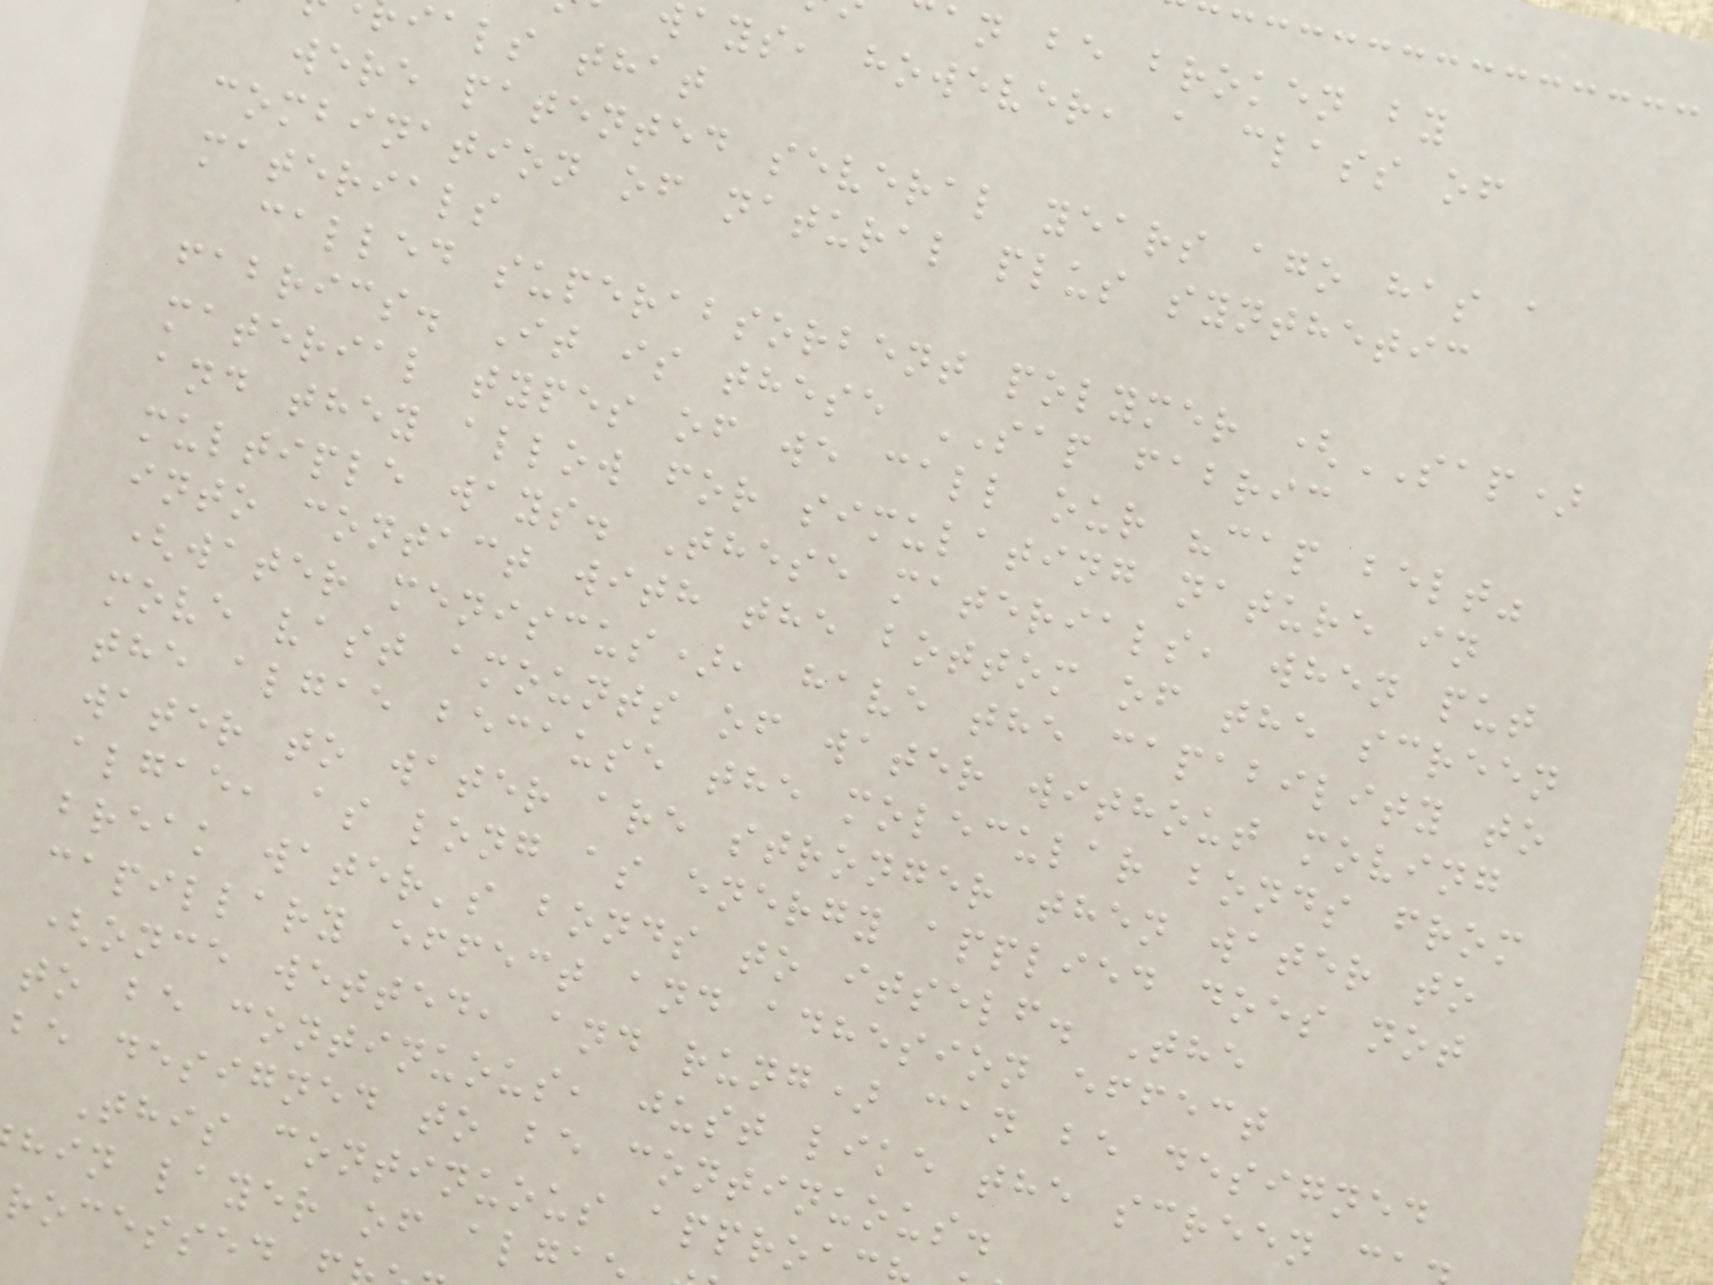an be broken by
ays, however, a class of
ials that
were patented several years ago has a
combination of natural plus synthetic
materials
called superabsorbent polymer (SAP)
fabrics. It is these SAP fabric
material types of we call our "cap belt"
and they allow for simulating nature in
multiple ways. These materials, when put
into contact with the bottom of the screen
(water meniscus), have the capability to
move vast amounts of water without moving
the algae because the molecular bonds from
water to water are stronger then water to
algae, as long as energy applied does not
break water's bonds to itself. The
capillary effect and adhesion effect
(once wetted, and rung) can be designed
to be continuous, just like the screen c
be designed to be continuous.
This continuous approa
hin layer of alga
